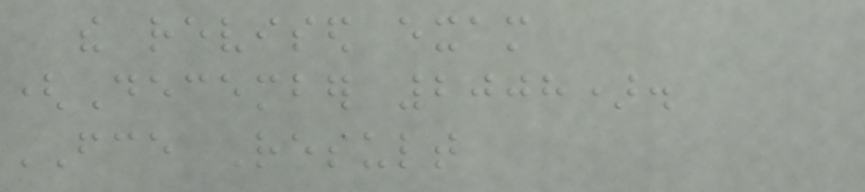the revised exam
(December 2008).
FCE Result
